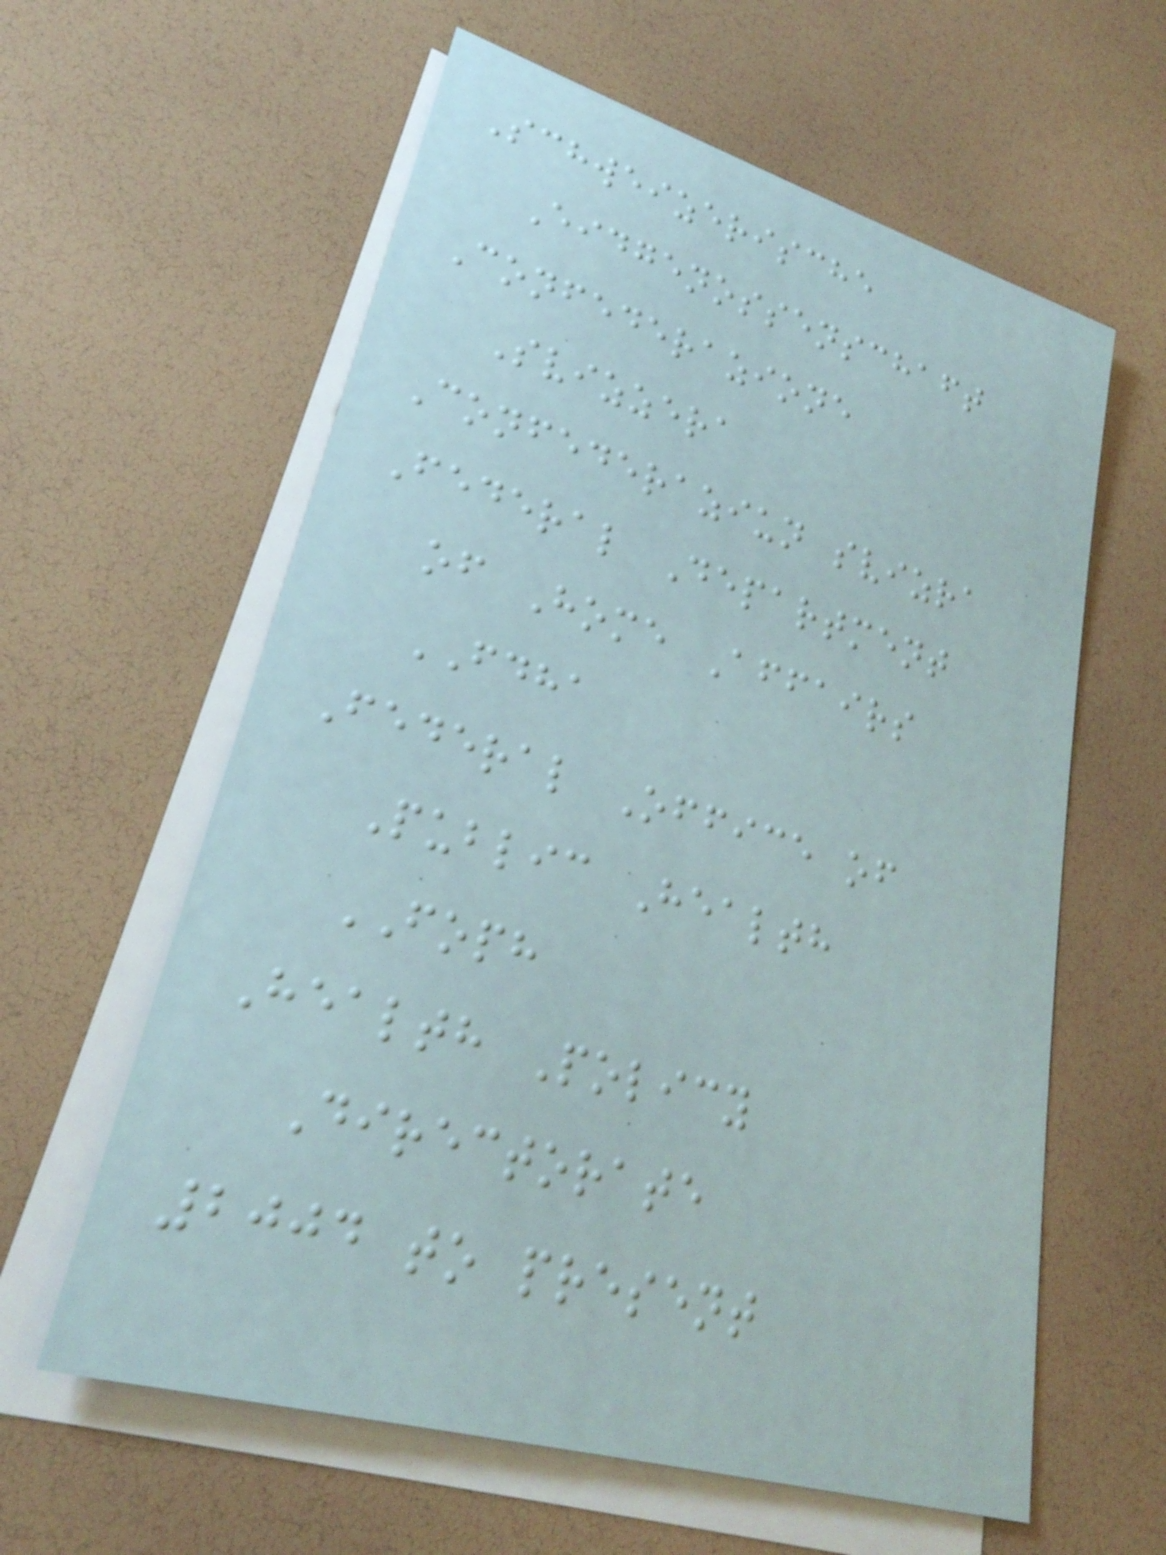Schweizerische
Eidgenossenschaft
Confederazione
Svizzera
Confederaziun svizra
Federal Department
of Home Affairs
FDHA
Federal Office of
Public Health
FOPH
Health Policy
Directorate
2004 to present
